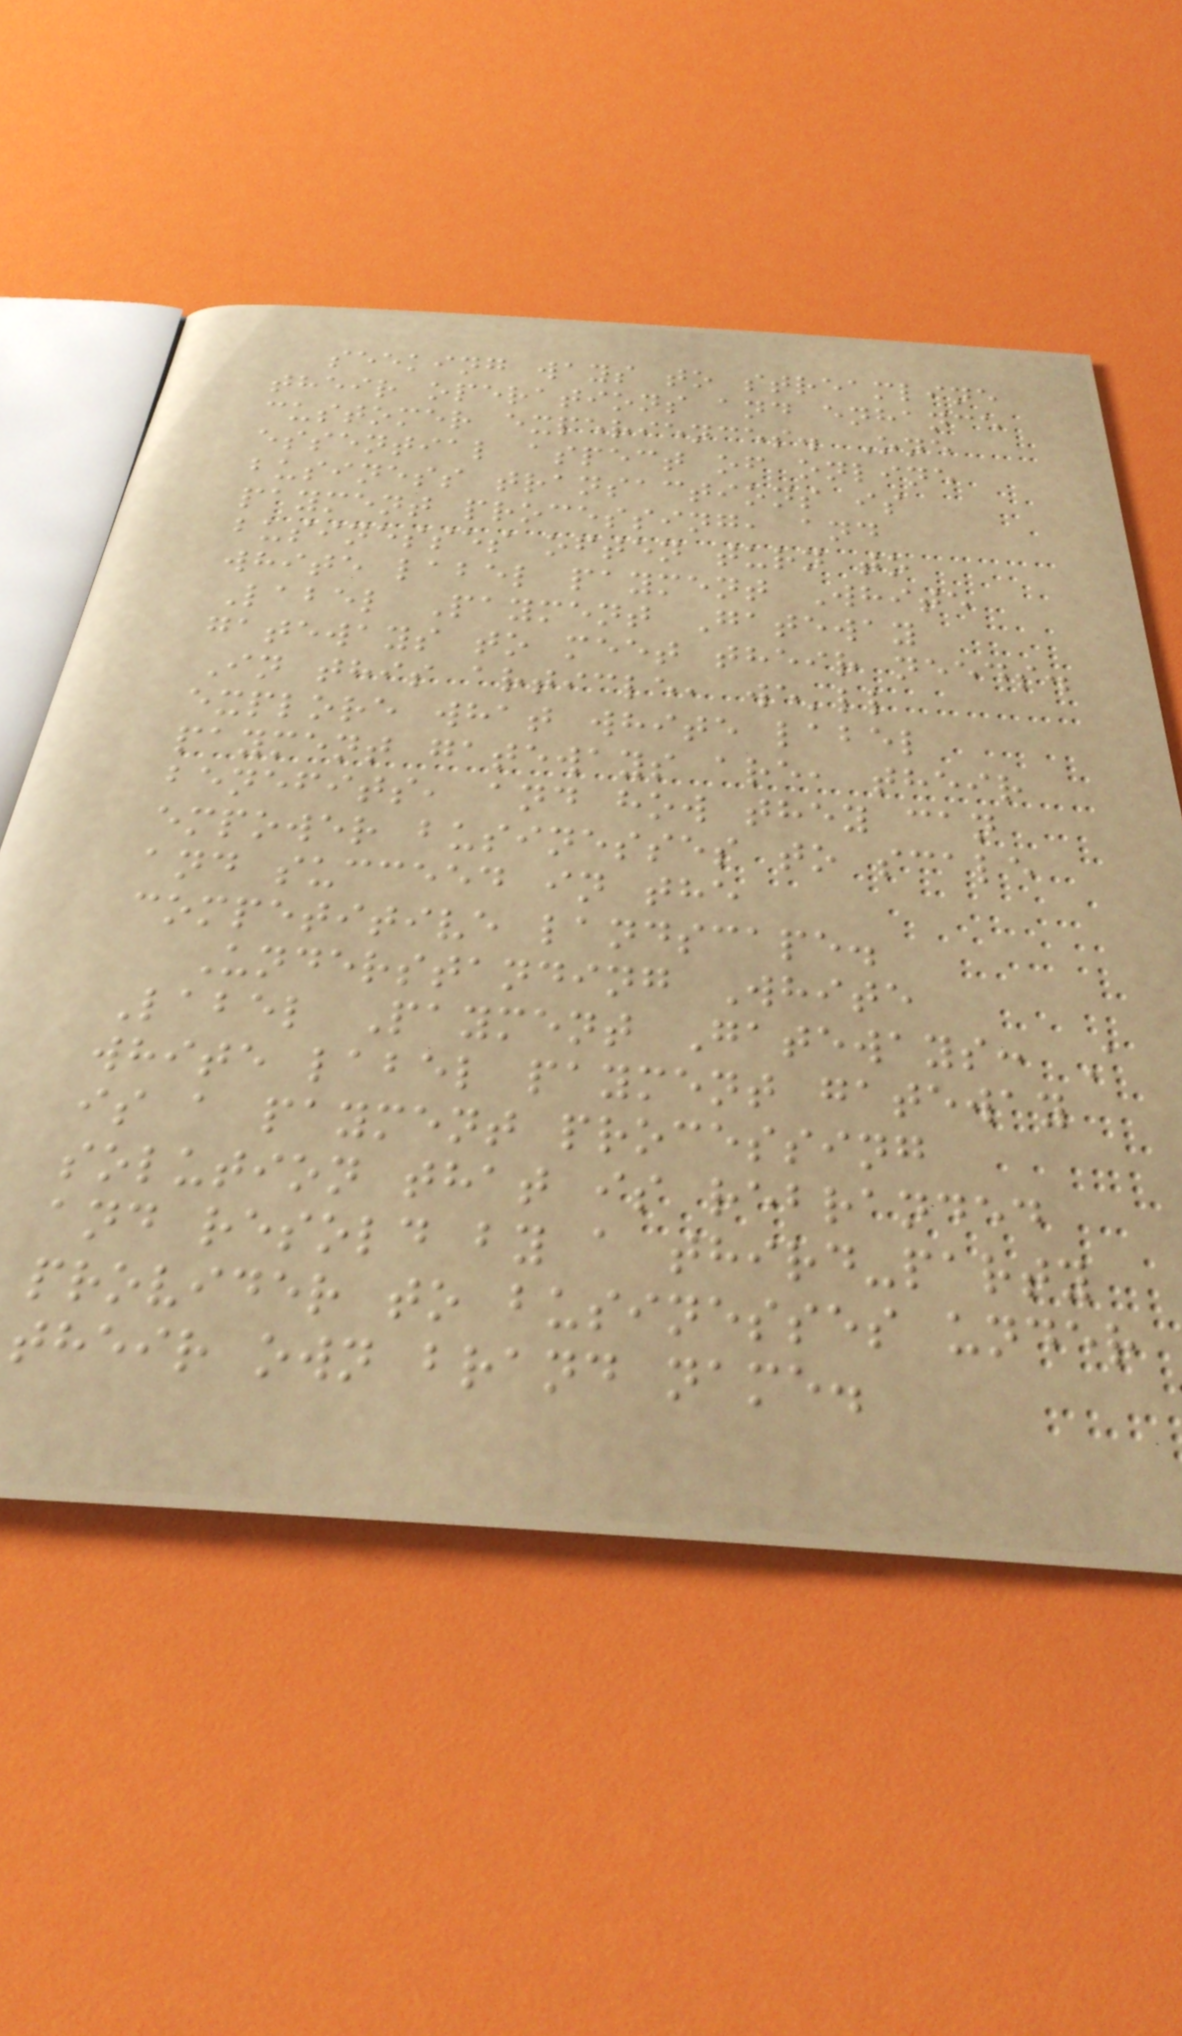seeking ways to streamline
their operations and enhance
customer experiences. One
essential aspect of online
business transactions is
payment processing, and
businesses often turn to
white label payment White
Label Payment Gateway
gateways to meet their needs.
In this article, we'll
explore what white label
payment gateways are, their
benefits, and how they can
empower businesses to scale
and succeed in the
competitive landscape.
Understanding White
Label Payment Gateways: A
white label payment gateway
is a payment processing
solution that is rebranded
and resold by a third-party
provider to businesses under
their own brand name.
